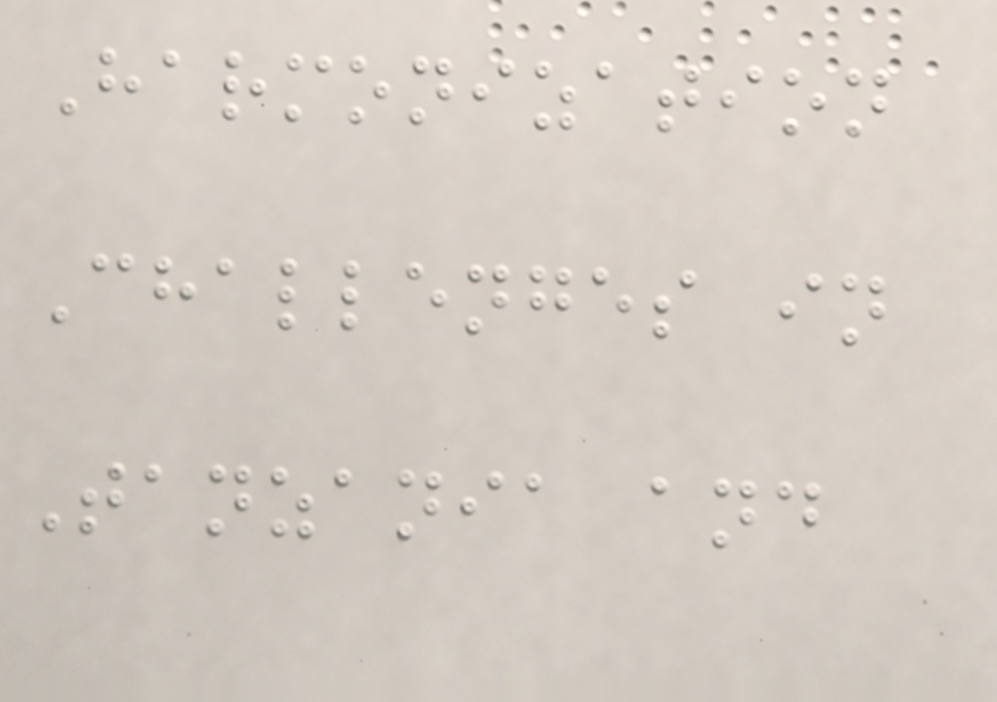Harmonization
Challenges in
Tanzania and
